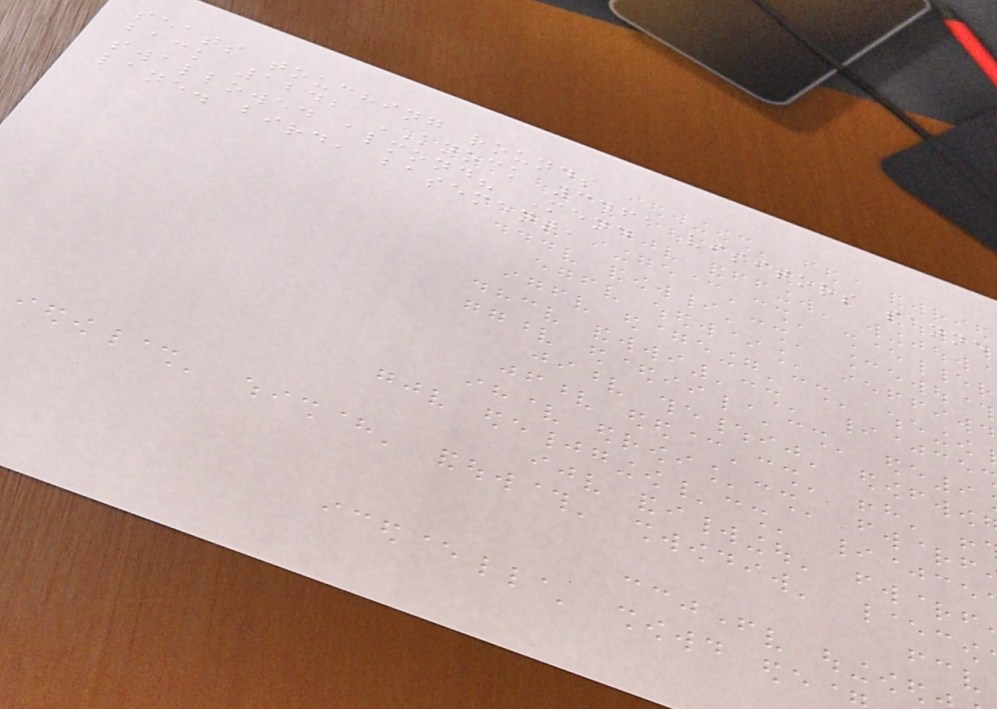seats touching rounds
back 1242 KNOCK 3461 visitors sanne
swallowed almond? Mend
lane. bird, basement,
